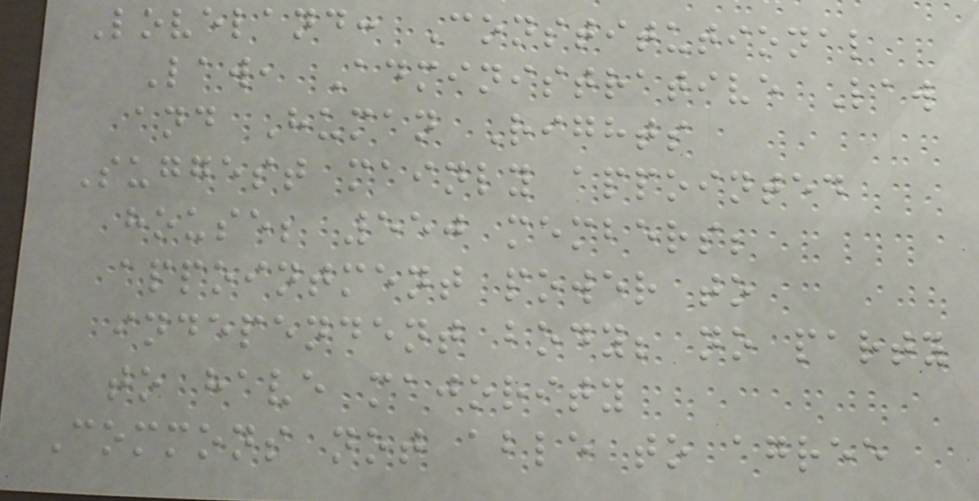Loveland: Constitutional
Law, Administrative Law
and Human Rights
Suggest mainly appointed
house; 550 members;
appointment power to
independent body; no party
to have majority
Commons not able to agree
